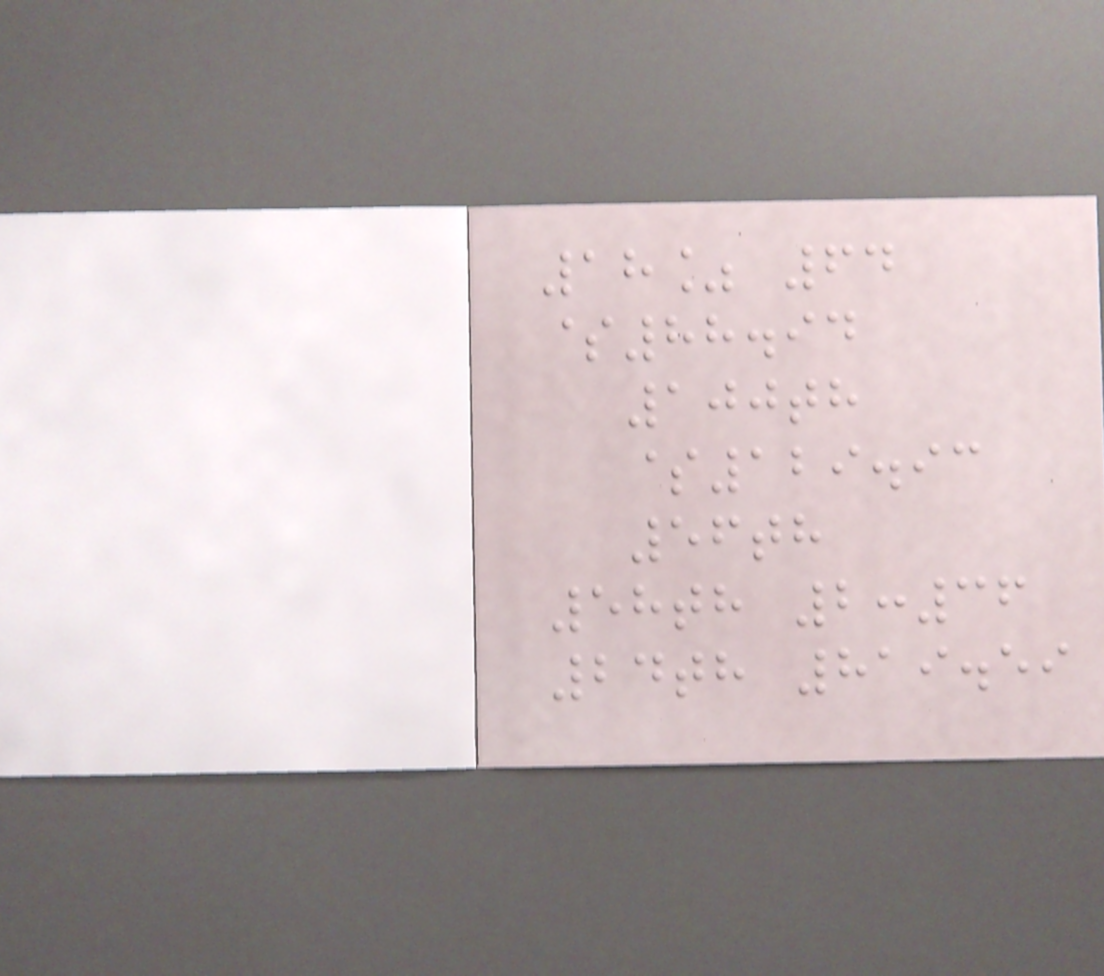18% 64
$88.94
100th
$129.93
56th
58th 2:36
24th 819.59
